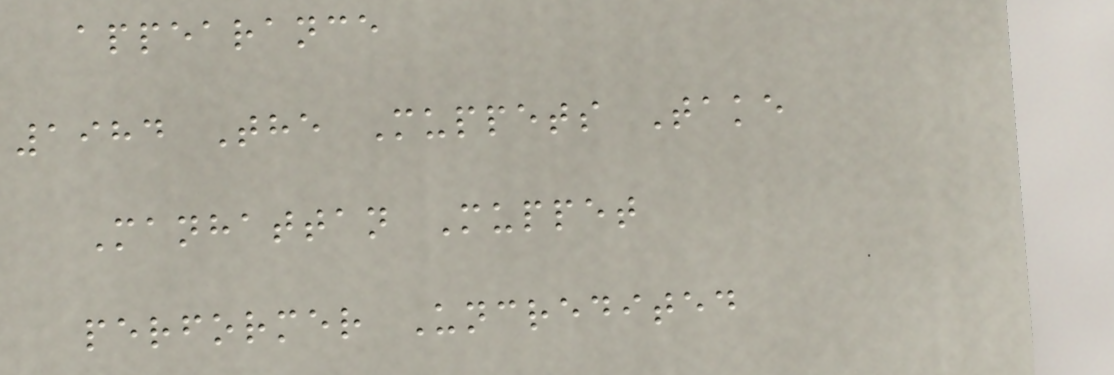appearance
1984 The Muppets Take
Manhattan Muppet
performer Uncredited
